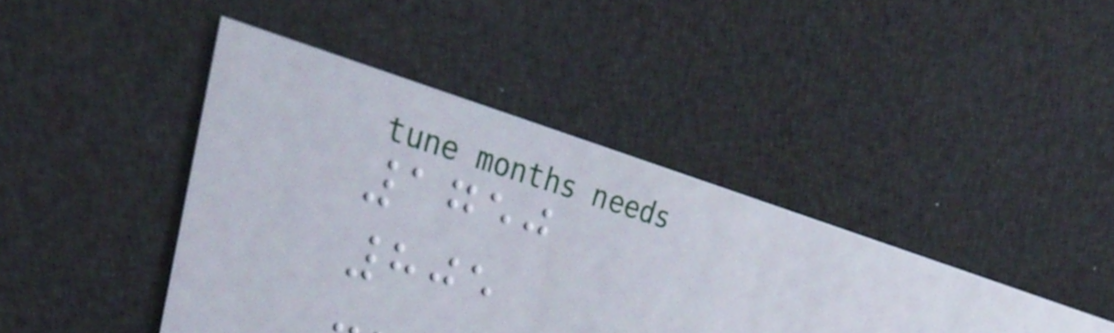1750
805
